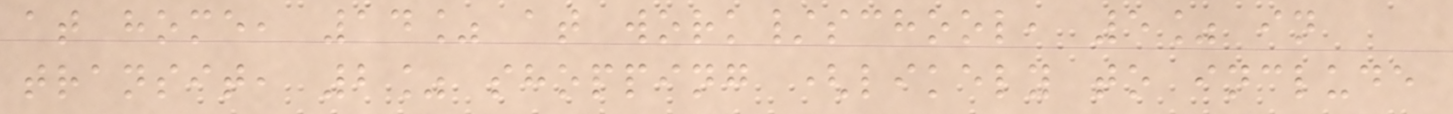at home, 14% at work/school, 5% in
transit, 2% shopping (likely to include
